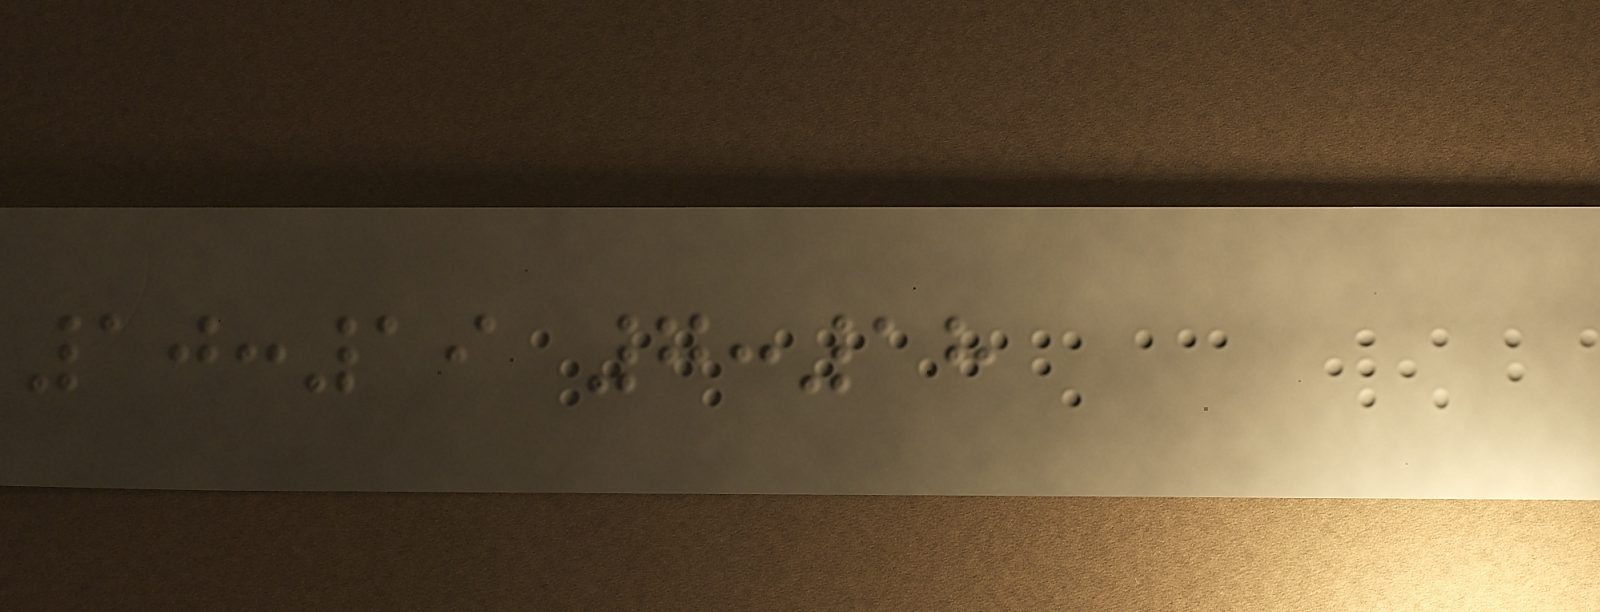10:19 7:18
